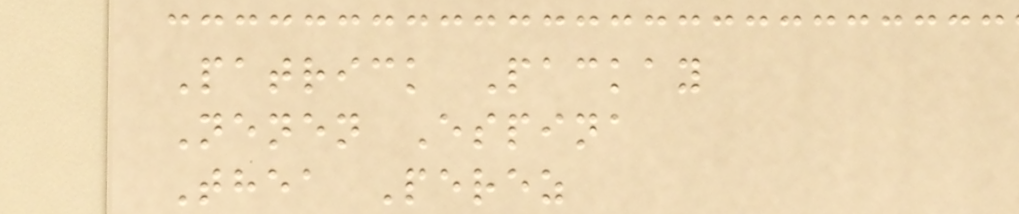Patrick Packay
Nenen Espina
Thea Perez
